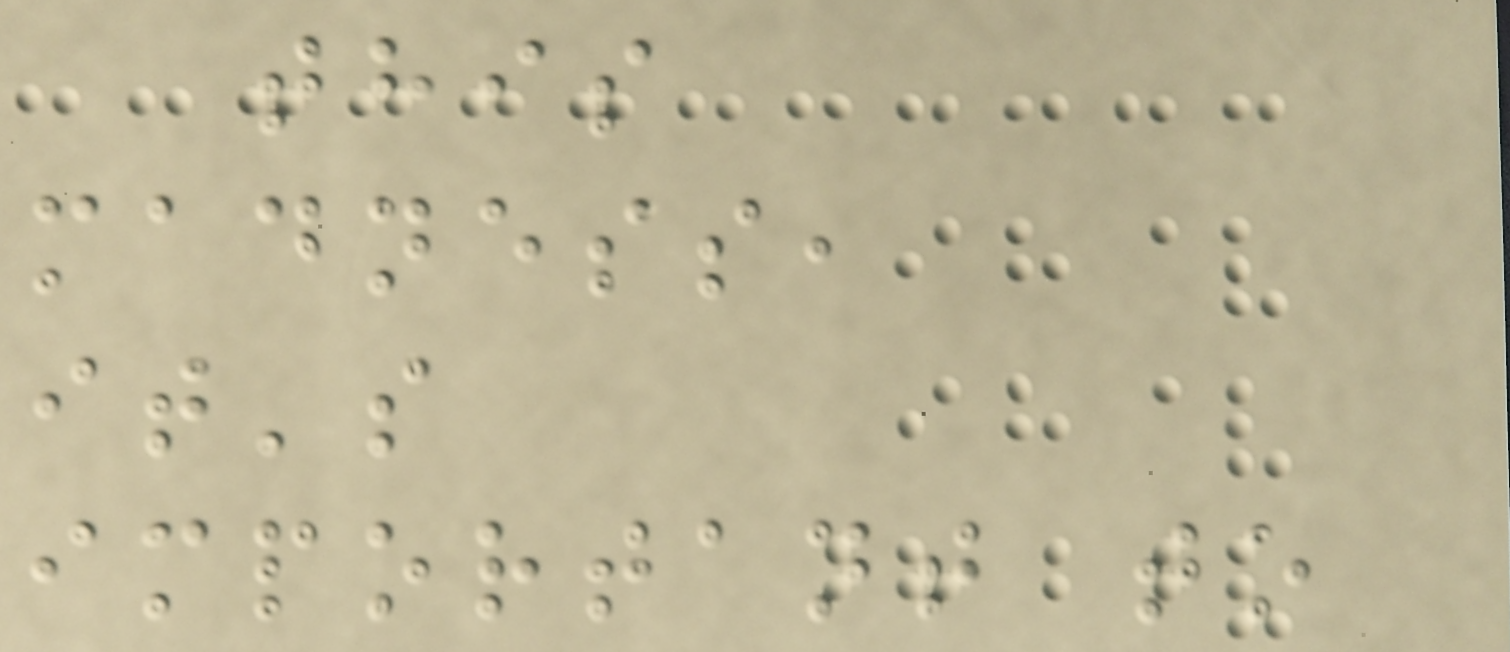this
madness,
it's
important to
